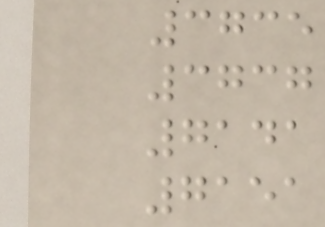3735
3737
7141
7151
